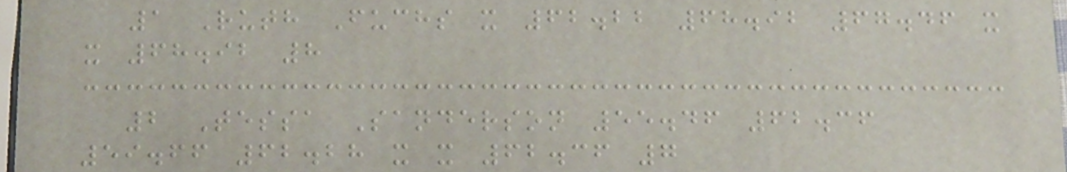1 Ruth Fuchs x 62.22 68.92 67.46 x
x 68.92 8
2 Tessa Sanderson 55.46 62.36
59.66 62.28 x x 62.36 7
